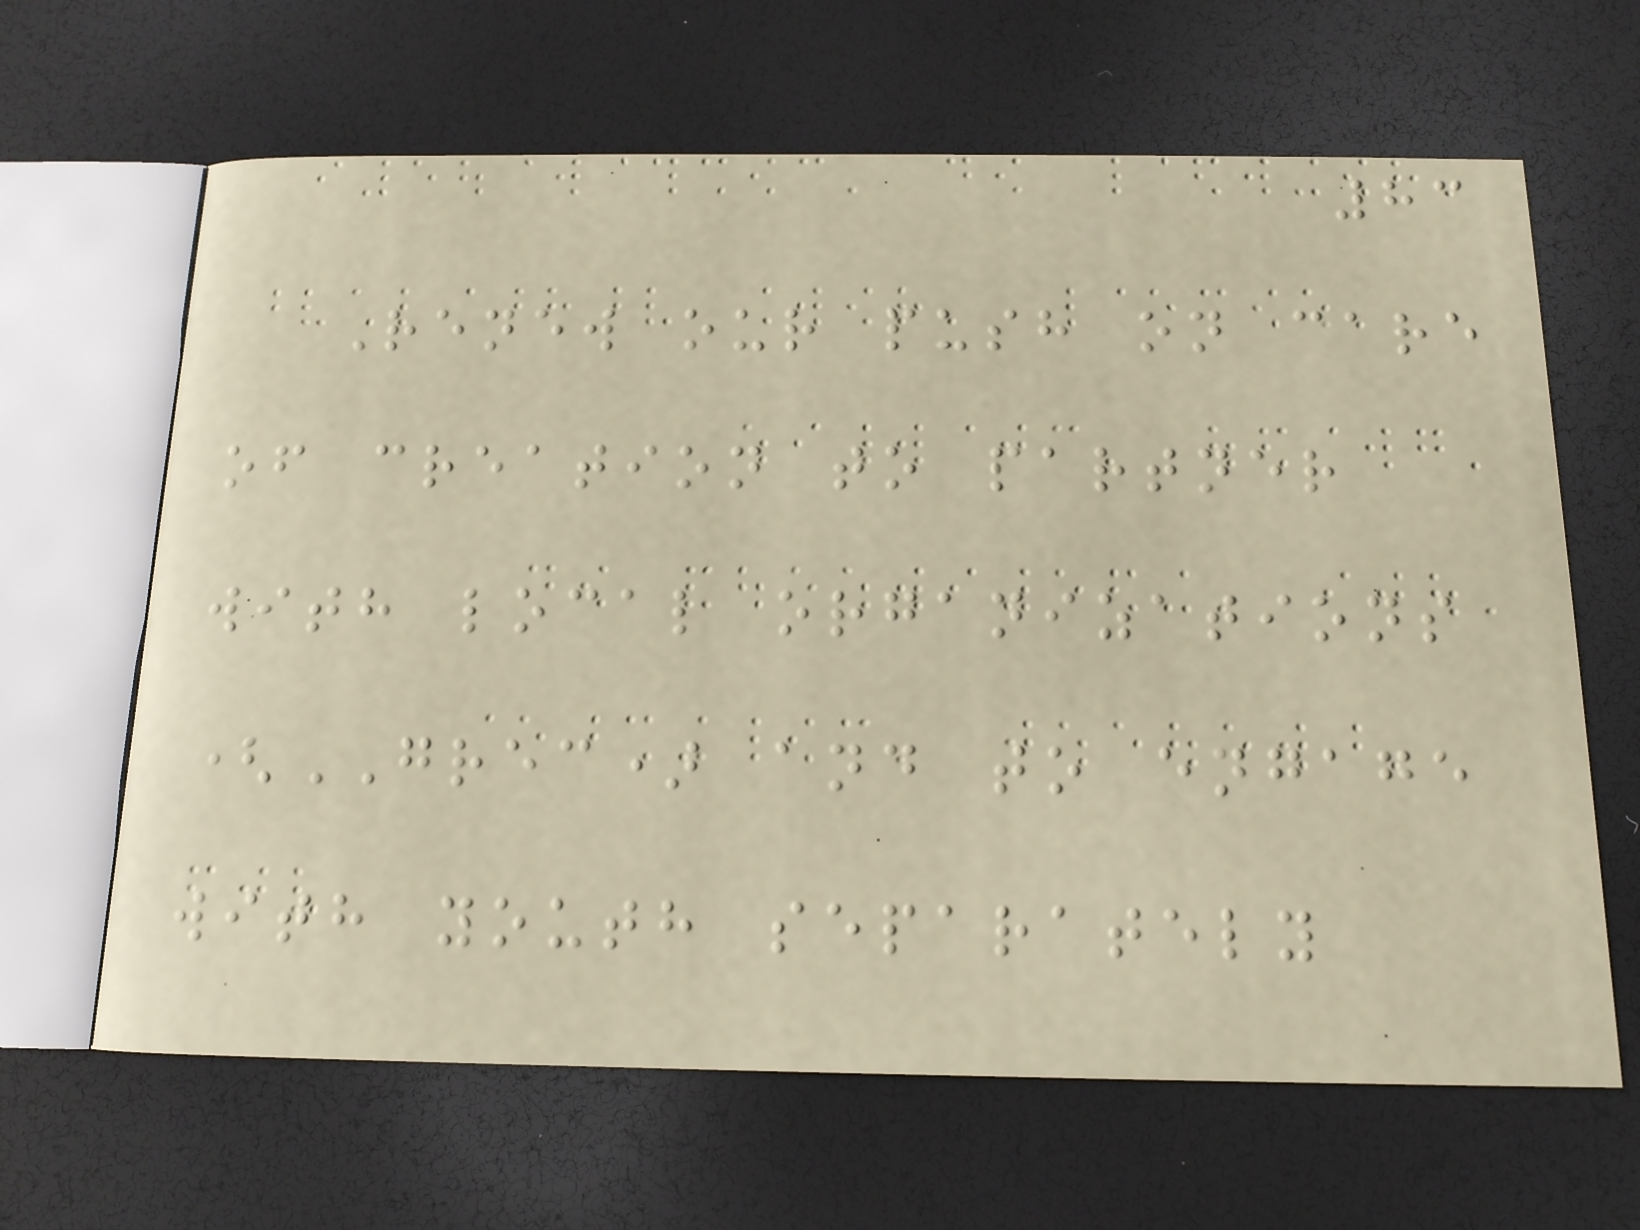83
Renew our push on care
of creation to partner
with local organizations
(GREC) and to engage
with youth separately
